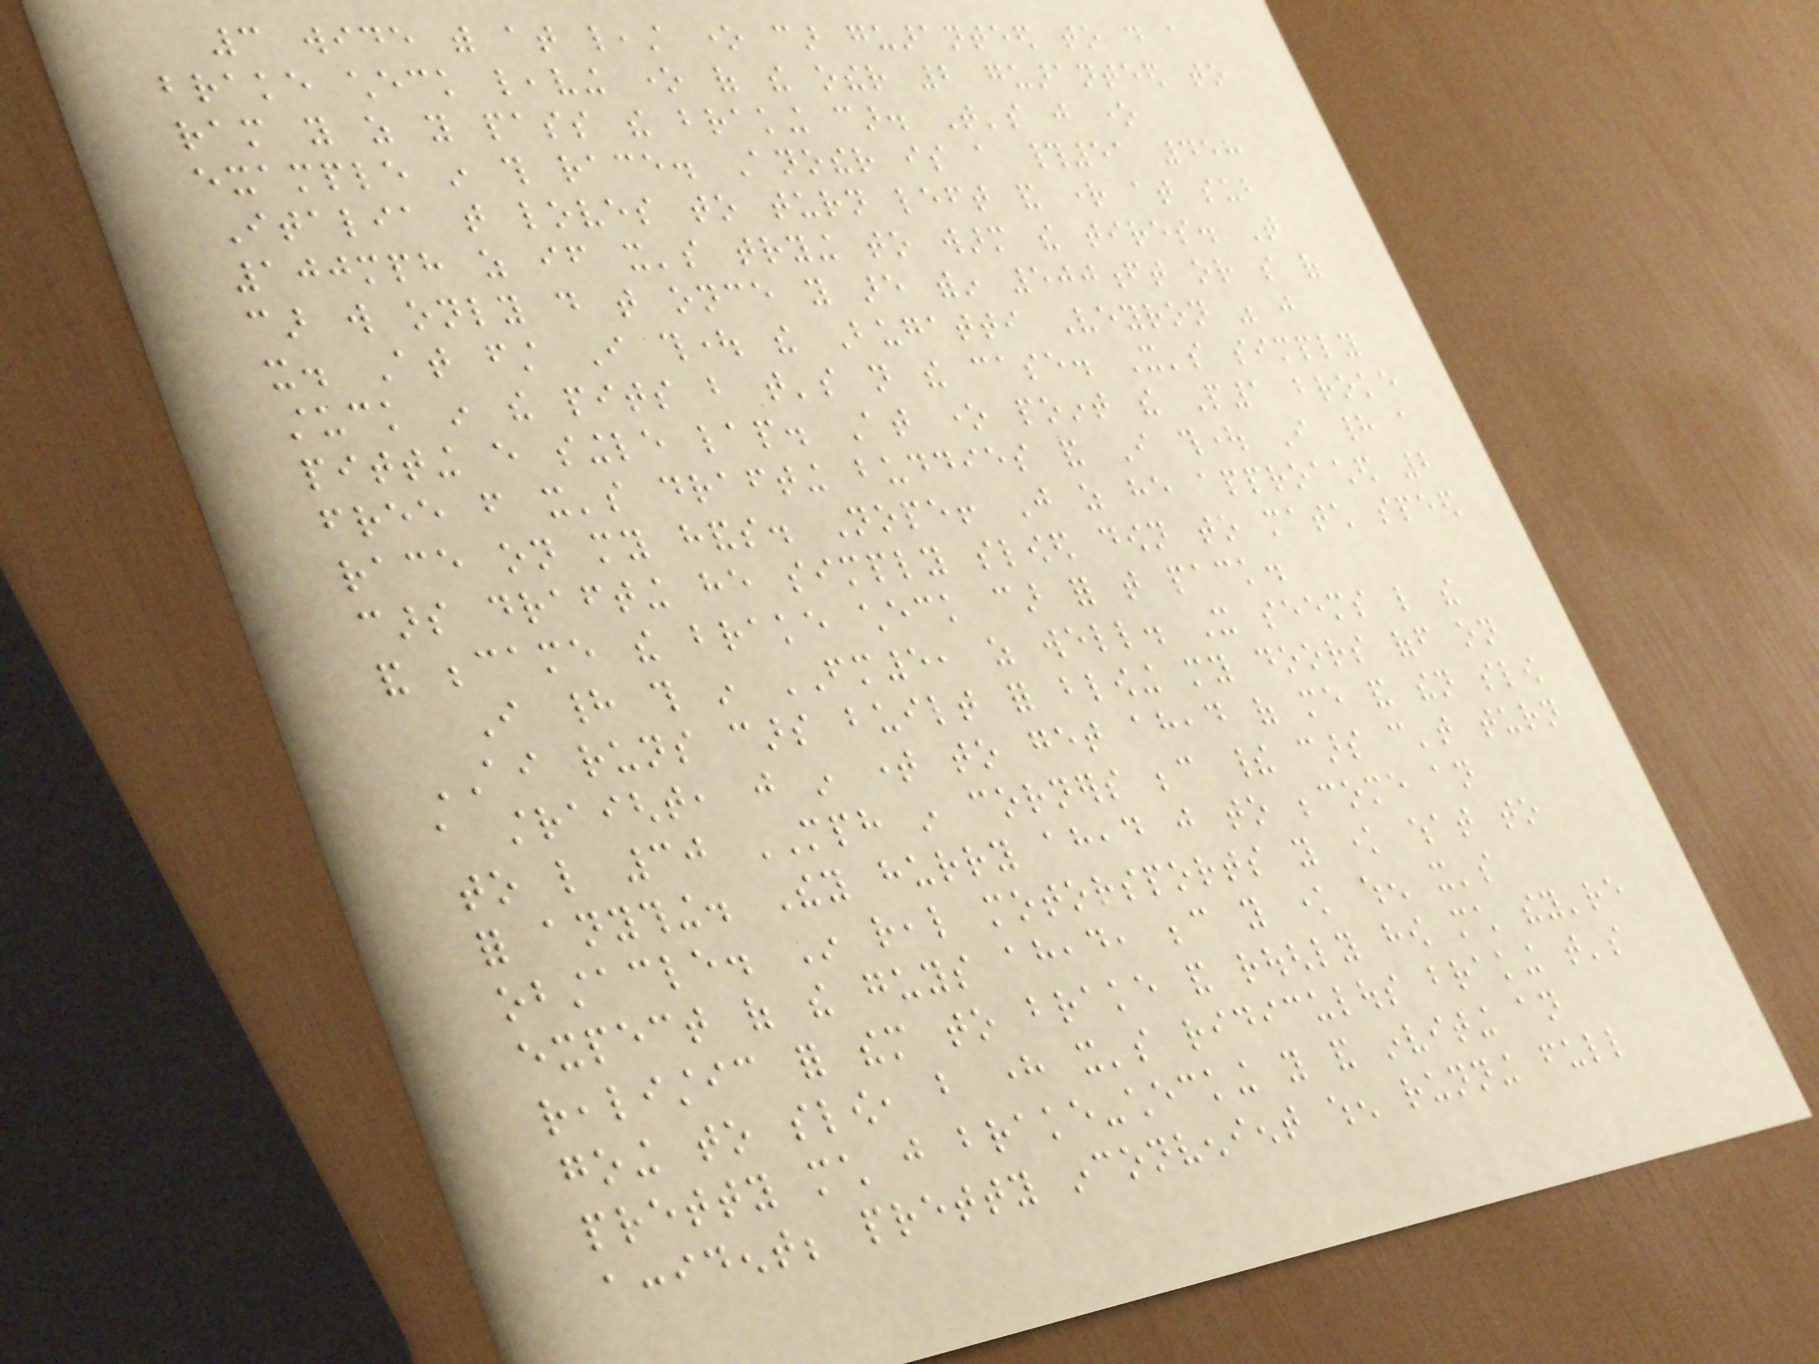3 wide with at least one car guaranteed to do a
brake check leaving one of the other 2 guaranteed to
ram you as you pass the braking car. That's just one
example in this race. Another is a #51 458
Italia that loves to turn left and right at sub
100mph as if it's trying to warm the tires. That
car will only do that once you are within 500ft or so of
it. At first I thought the Bugatti Veyron was just
stuck in the pits but that's not the case. It's simply
pitting every single lap. At one point the P1 broke
free from it's drafting buddies and I thought I had a
race on my hands. Nope! Just as he approached 2
cars drafting he simply slowed down to match speed
and became the brake check car for that pack.
I had this in FM5, as well. It seems like the
AI runs cars built for blowing my doors off on
a straight, just in time to get ahead of me and then slow
to like 30 MPH in corners because their cars can't turn
for anything. They hurry ahead just to become an
obstacle. In real motorsports you know what to
expect of the guys ahead, because you know when it's
realistic for them to brake and roughly how much they're
going to slow, but here it's ridiculous braking that's
pretty much just brake-checking you and inviting an
accident; pretty inconvenient when running full
